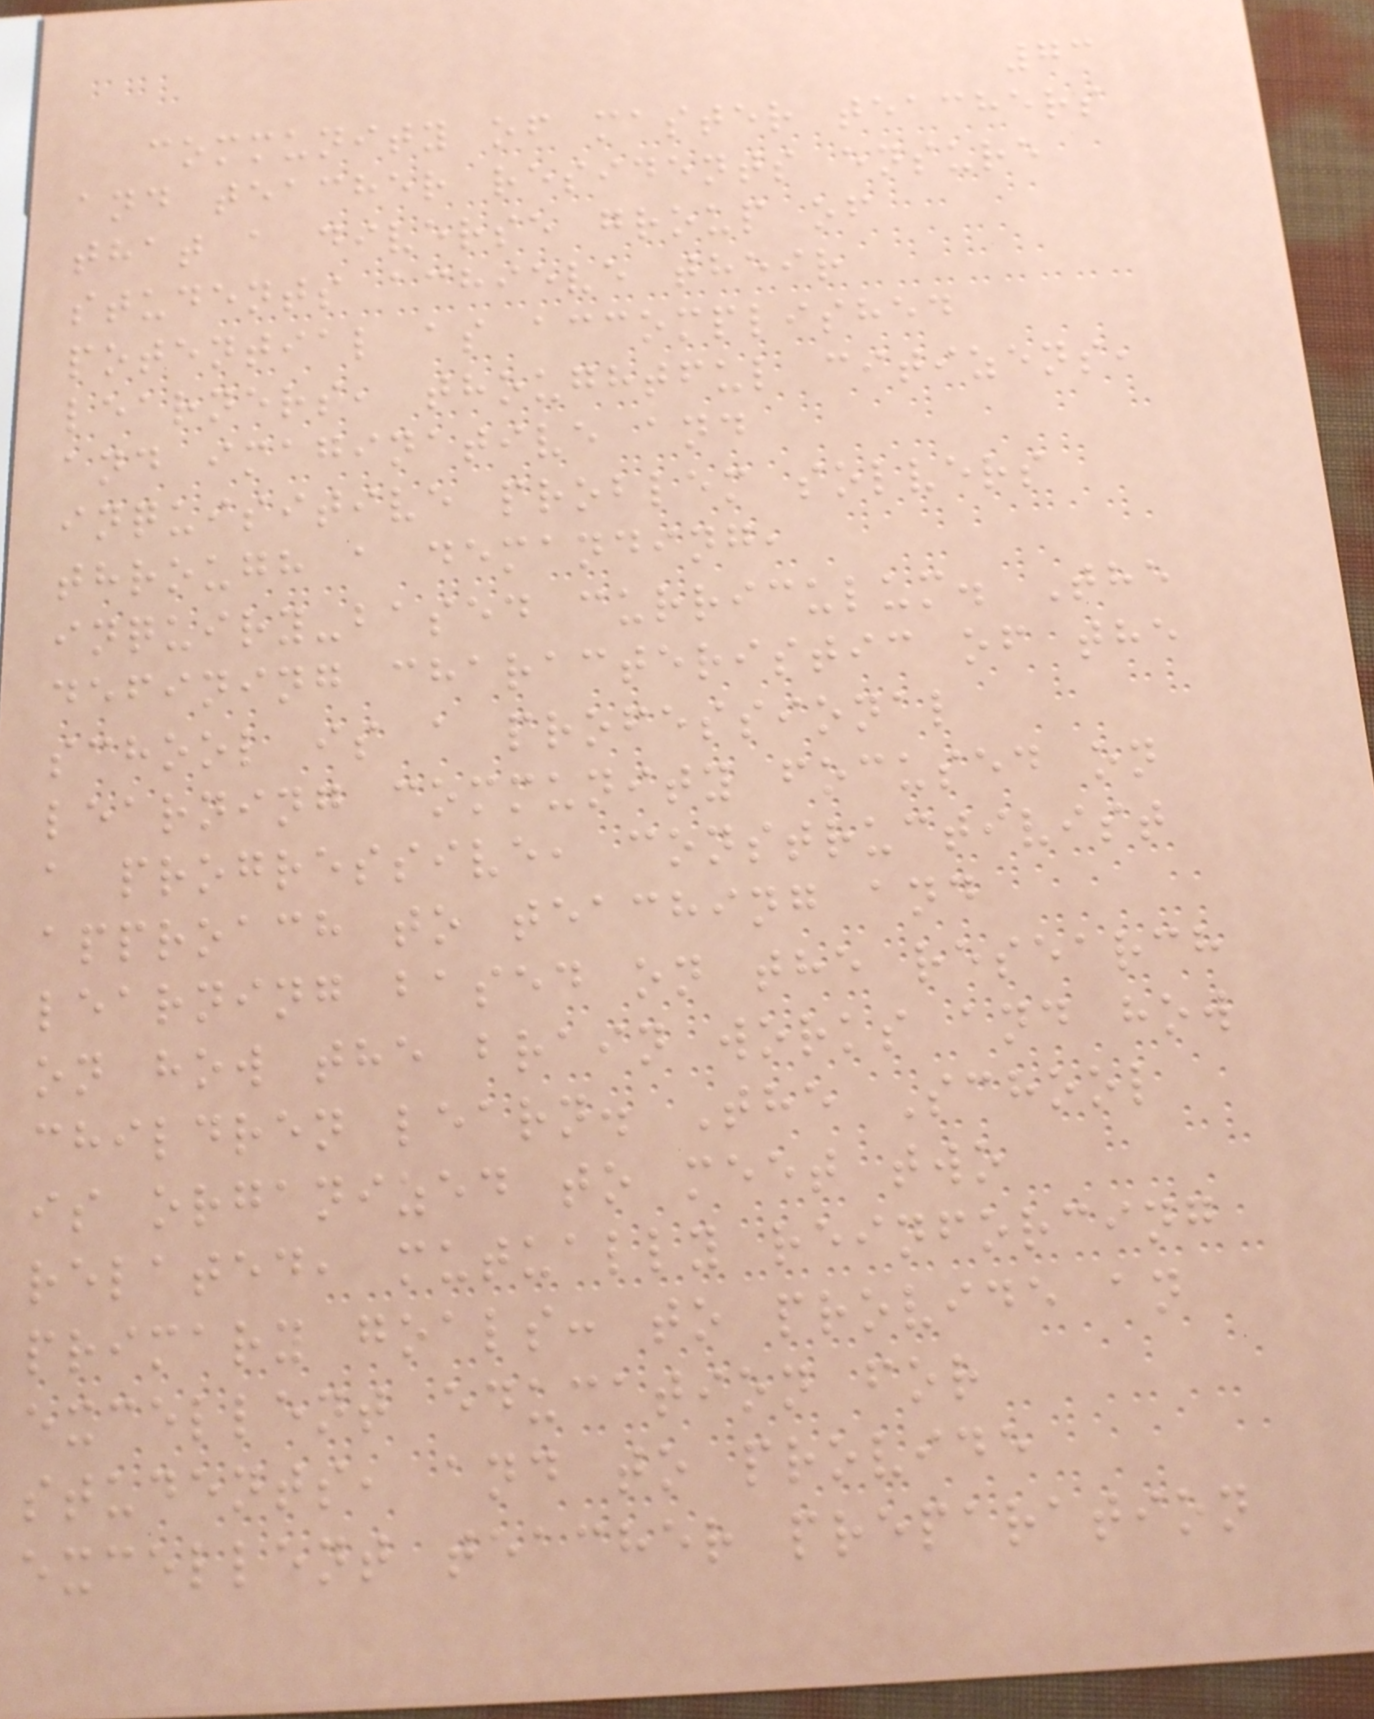73
community of master teachers
and teacher residents ensure
that a diverse group of
students achieve their
potential as accomplished
learners, thoughtful citizens,
and imaginative and
inquisitive problem solvers
through a demanding,
inquiry-based curriculum. The
defining characteristic of the
school is a professional
learning community focused on
a progressive, constructivist
approach to teaching and
learning based on the research
on how the brain works and how
children learn. The School
is organized to meet two
related, mutually reinforcing
primary goals: to provide an
excellent education for
students, and to provide
excellent teacher preparation
